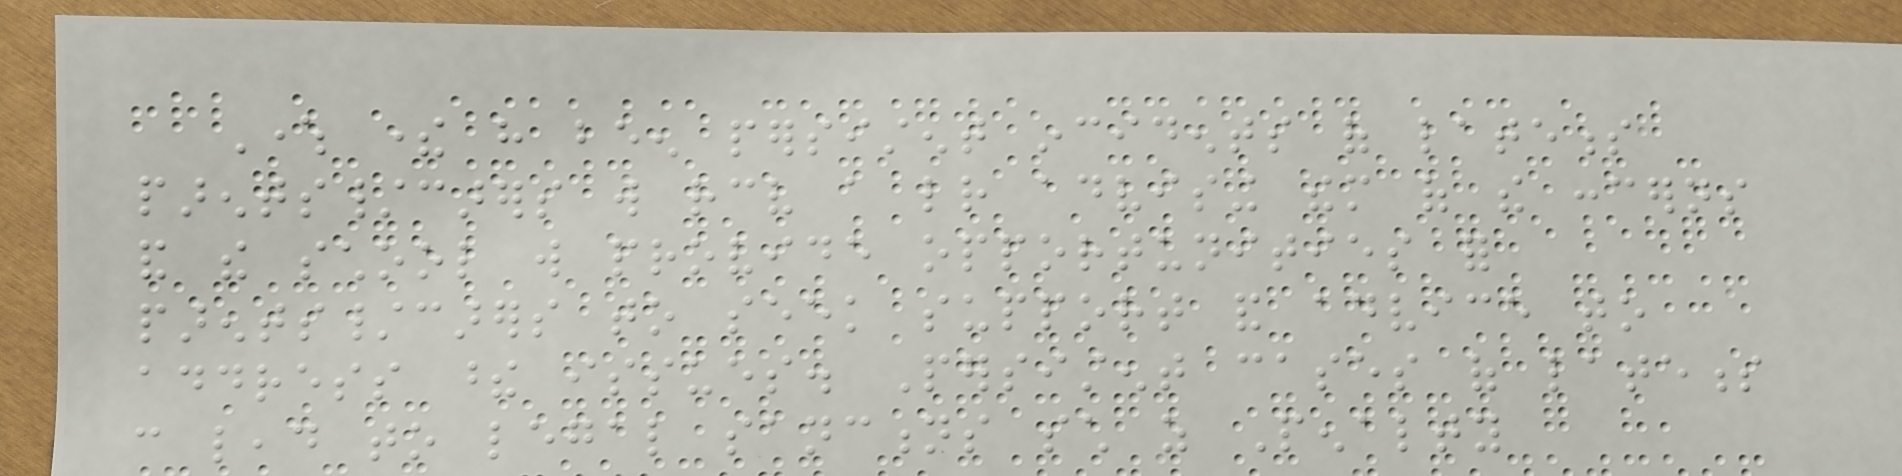Where there have been persistent incidents of lateness
parents/carers will receive a letter advising them of the concerns
and the school will provide opportunities for
parents/carers to seek support and advice to
address these issues. Persistent cases of lateness
can lead to legal sanctions such as Penalty
